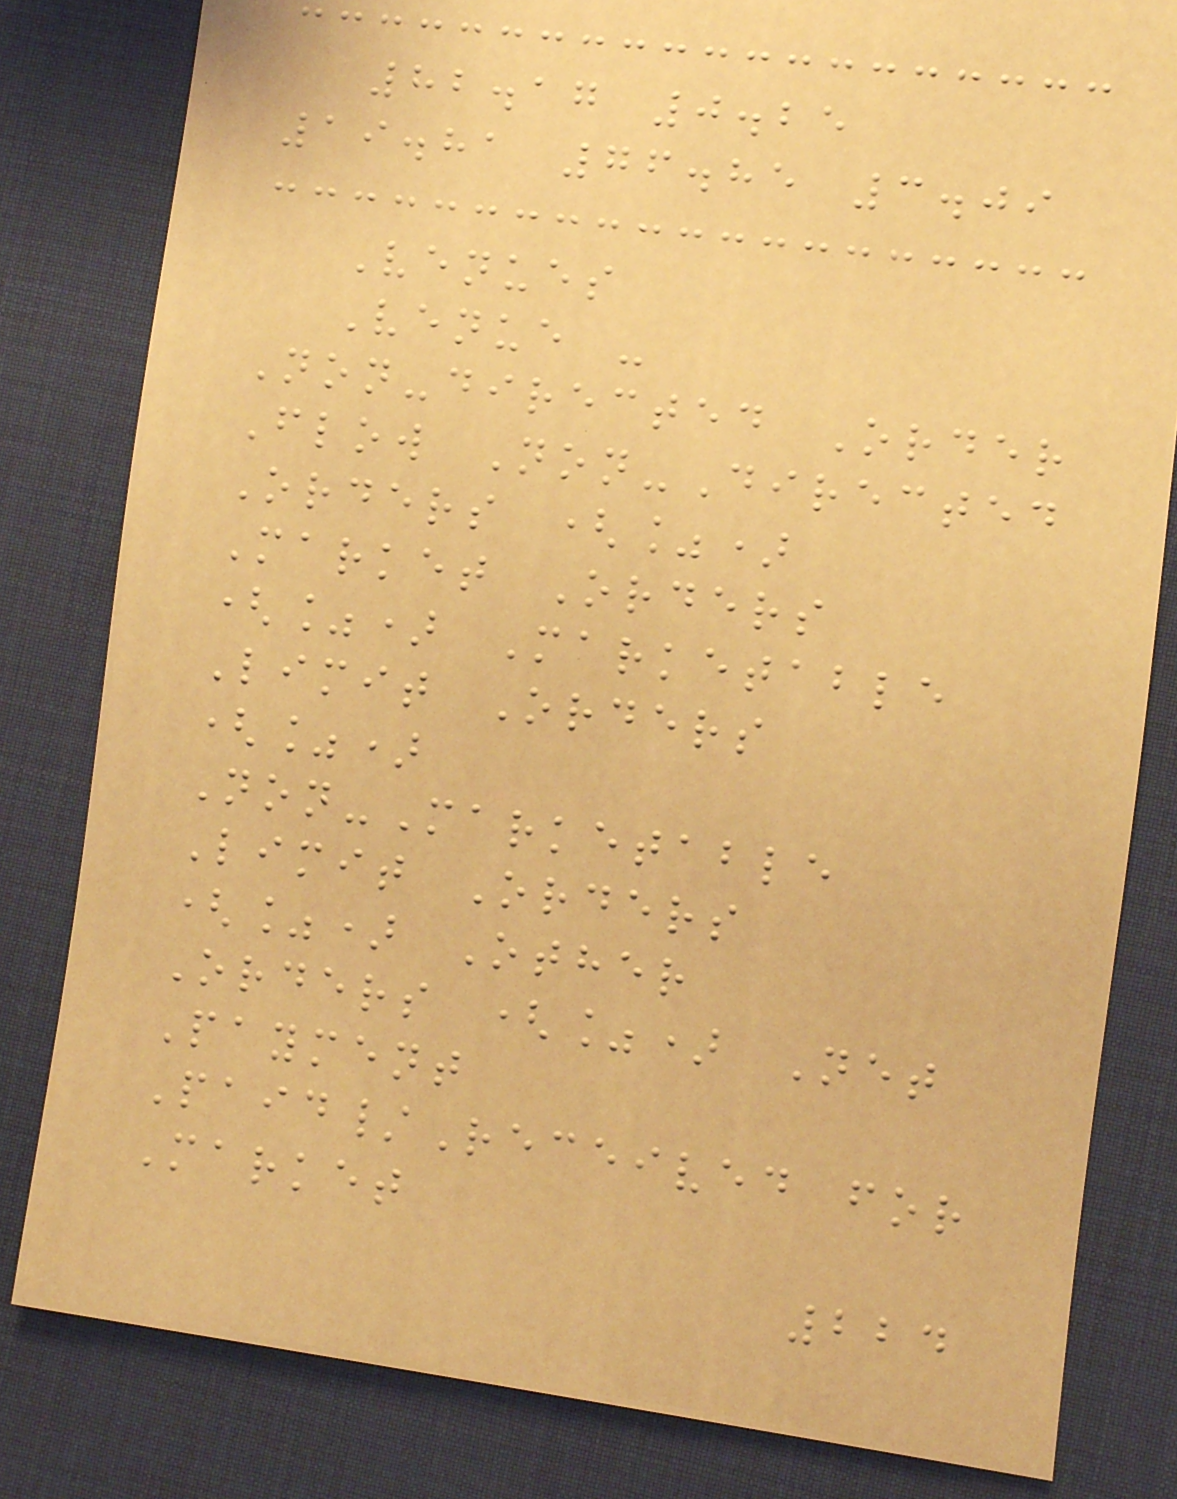82.17 0.25
19.81 76.85 3.09
Venues
Venue -
Non-directed Order
Flow Non-Directed
Orders (%)
Market Orders
(%) Marketable
Limit Orders
(%)
Non-Marketable
Limit Orders
(%) Other
Orders (%) Net
Payment
Paid/Received for
Market
224
